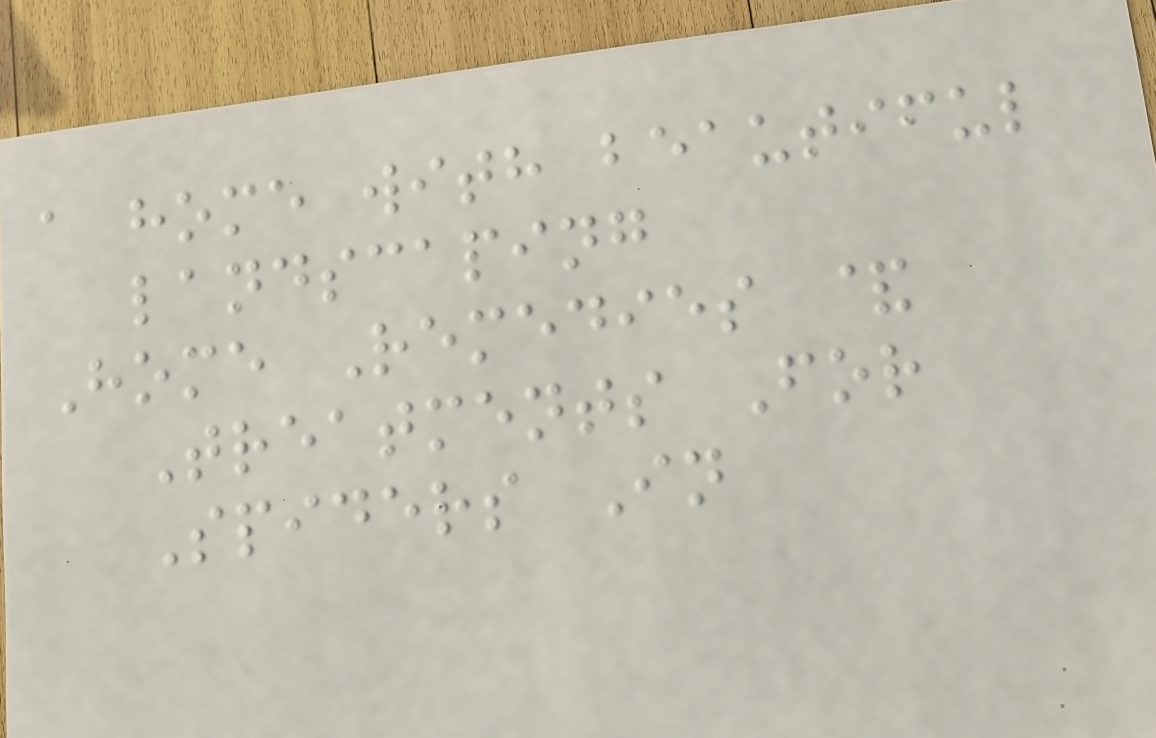a home with beautiful
landscaping
Home Remedies &
Treatments For
Spiders In
